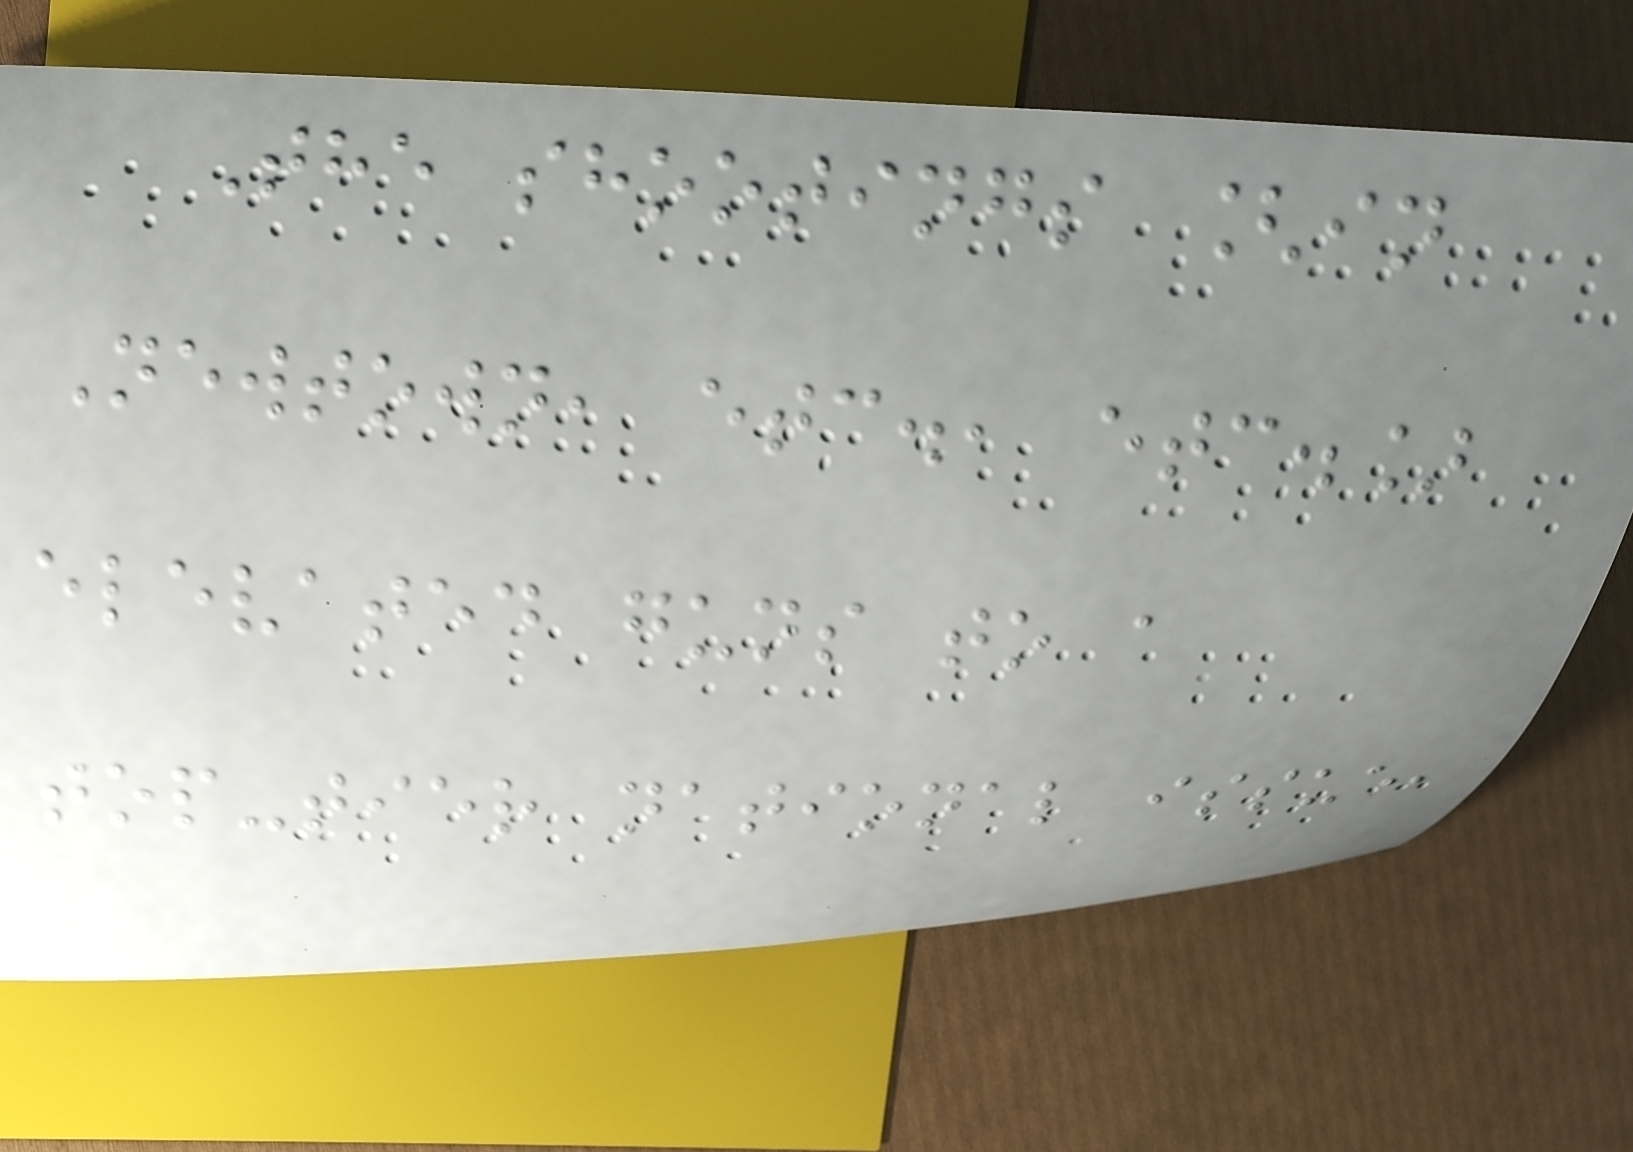The shootings [in
Newtown, etc., etc.]
elevated guns to a
top-tier national issue,
